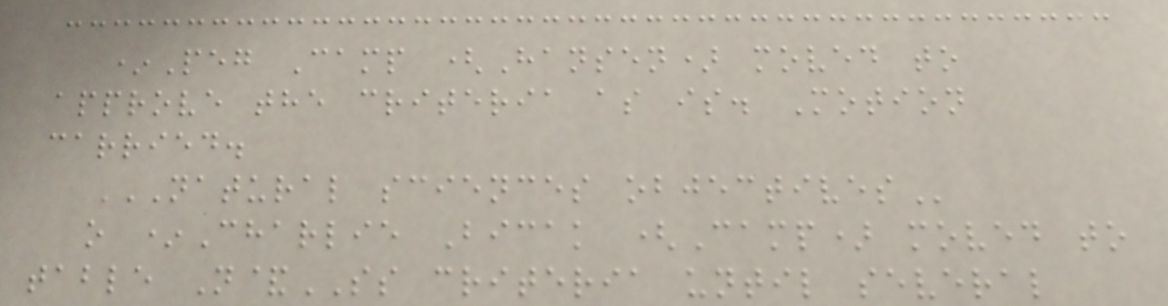*Peg Camp (Hansen) moved to
approve the criteria as is. Motion
carried.
NATURAL SCIENCES OBJECTIVES
o *Charlie Bicak (Camp) moved to
table N&SS criteria until several
